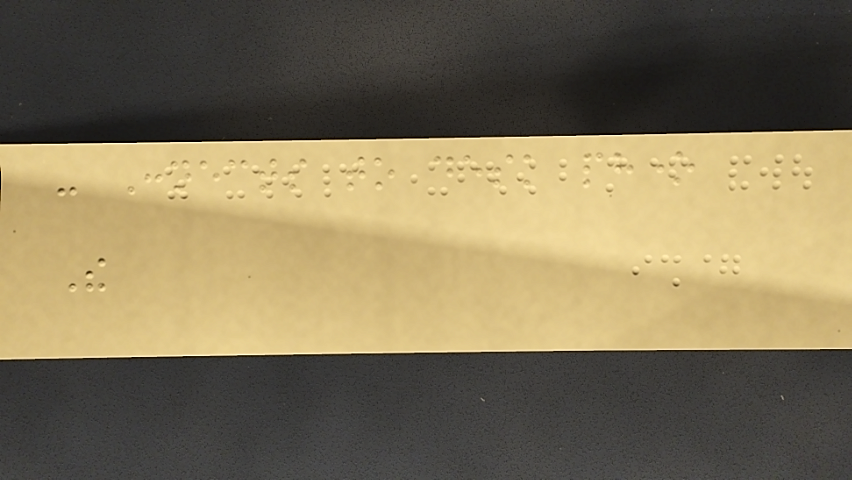- Connects to desk phone
The
